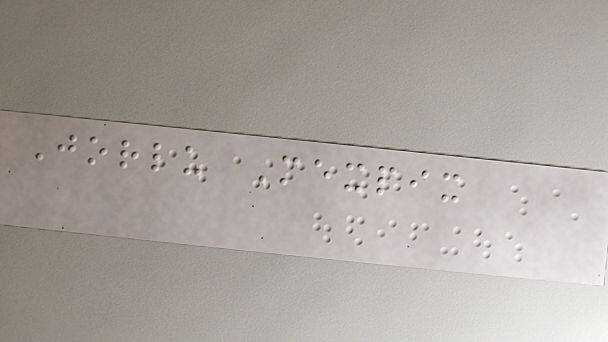Jorlu Mexpix
